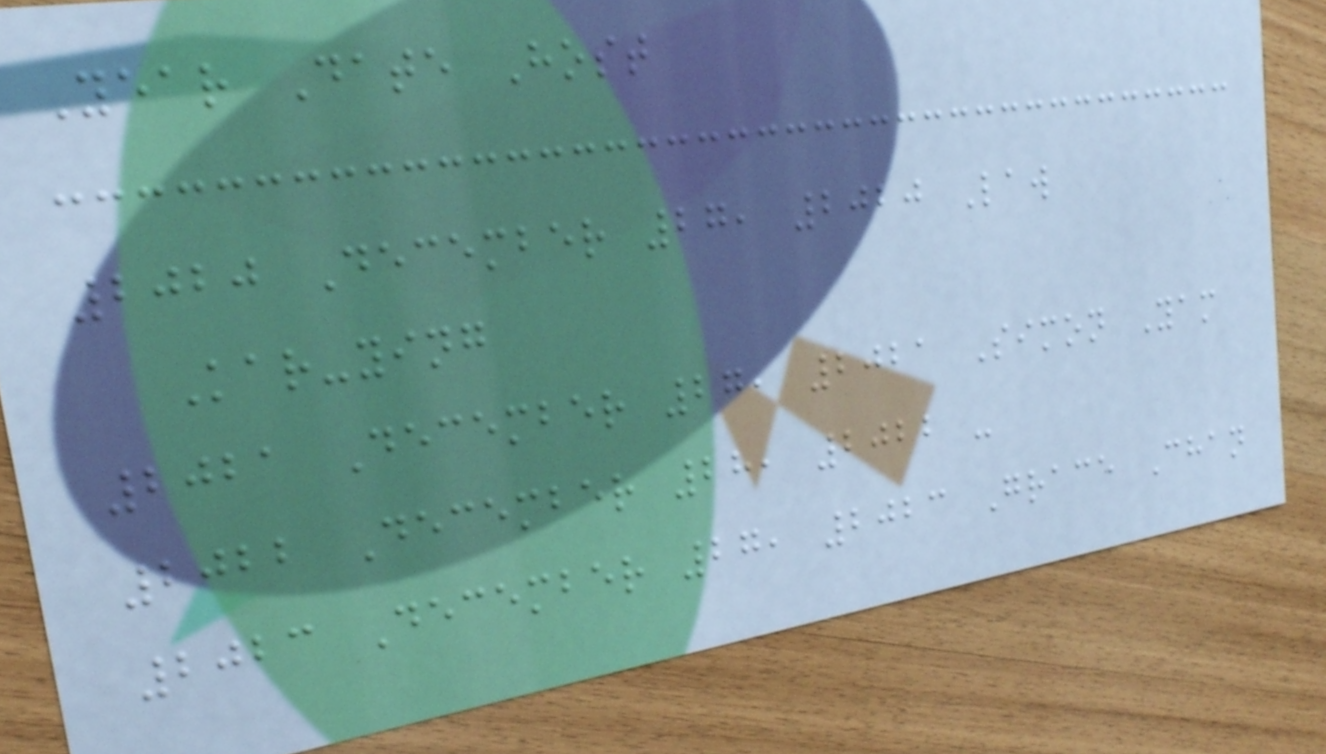Year Date Host
2020 December 27, 2020 Law
Kar-ying
2021 December 27, 2021 Simon Yam
2022 December 28, 2022 -
2023 December 27, 2023 Grace Chan
